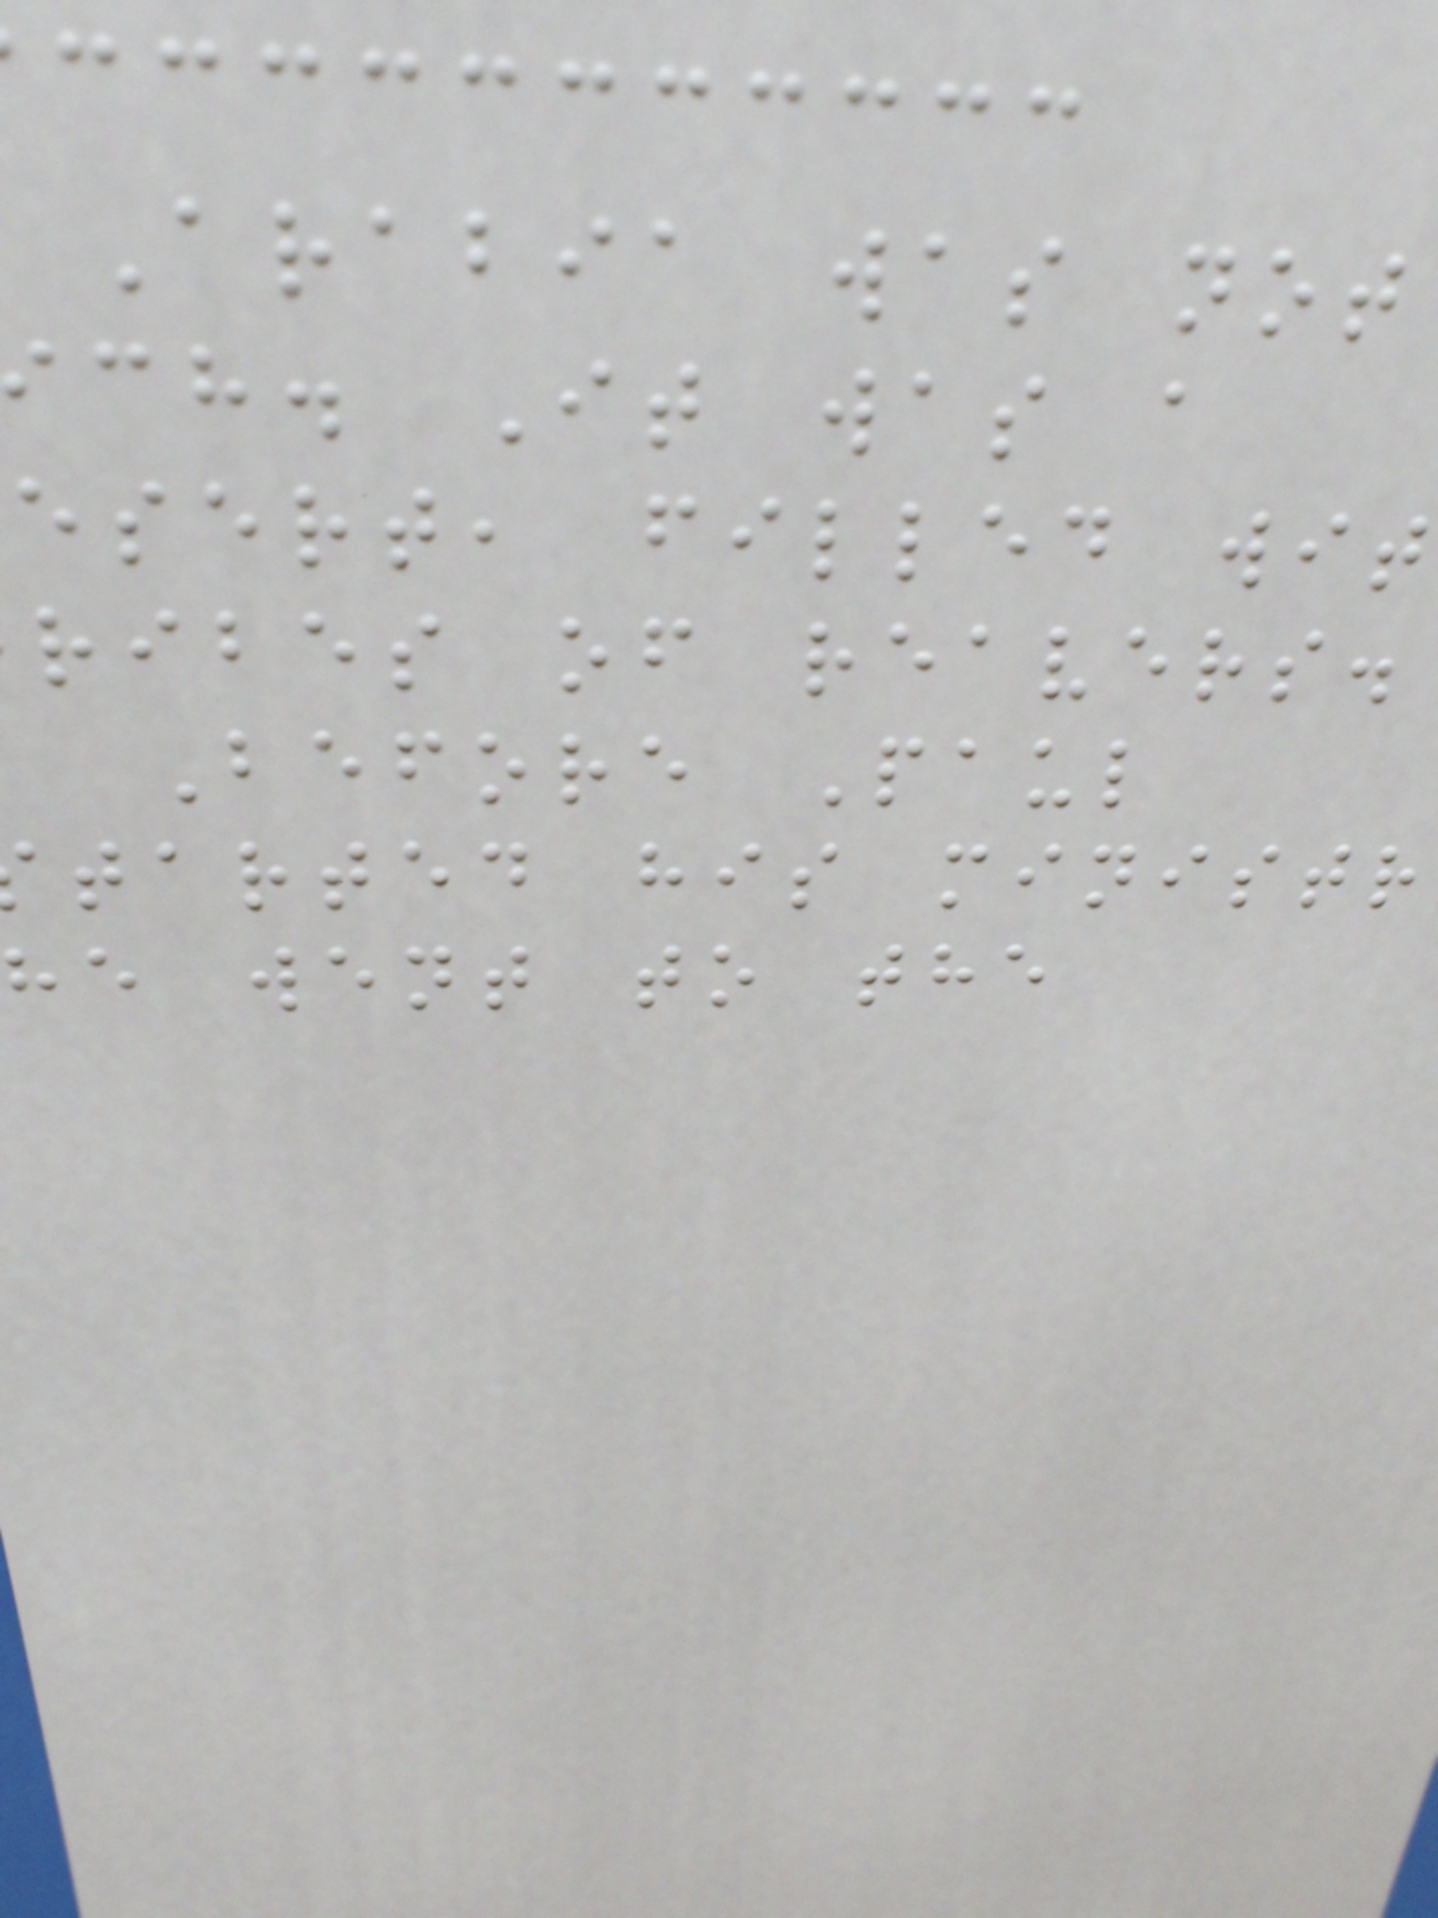Arabia was not
ch. It was a
esert, filled wit
ribes of reavers.
Before Paul
tarted his ministr
he went to the
